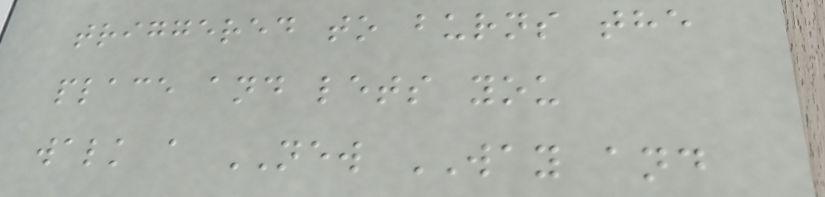triggered to burns the
place and lets you
walk a NEW WAY and
